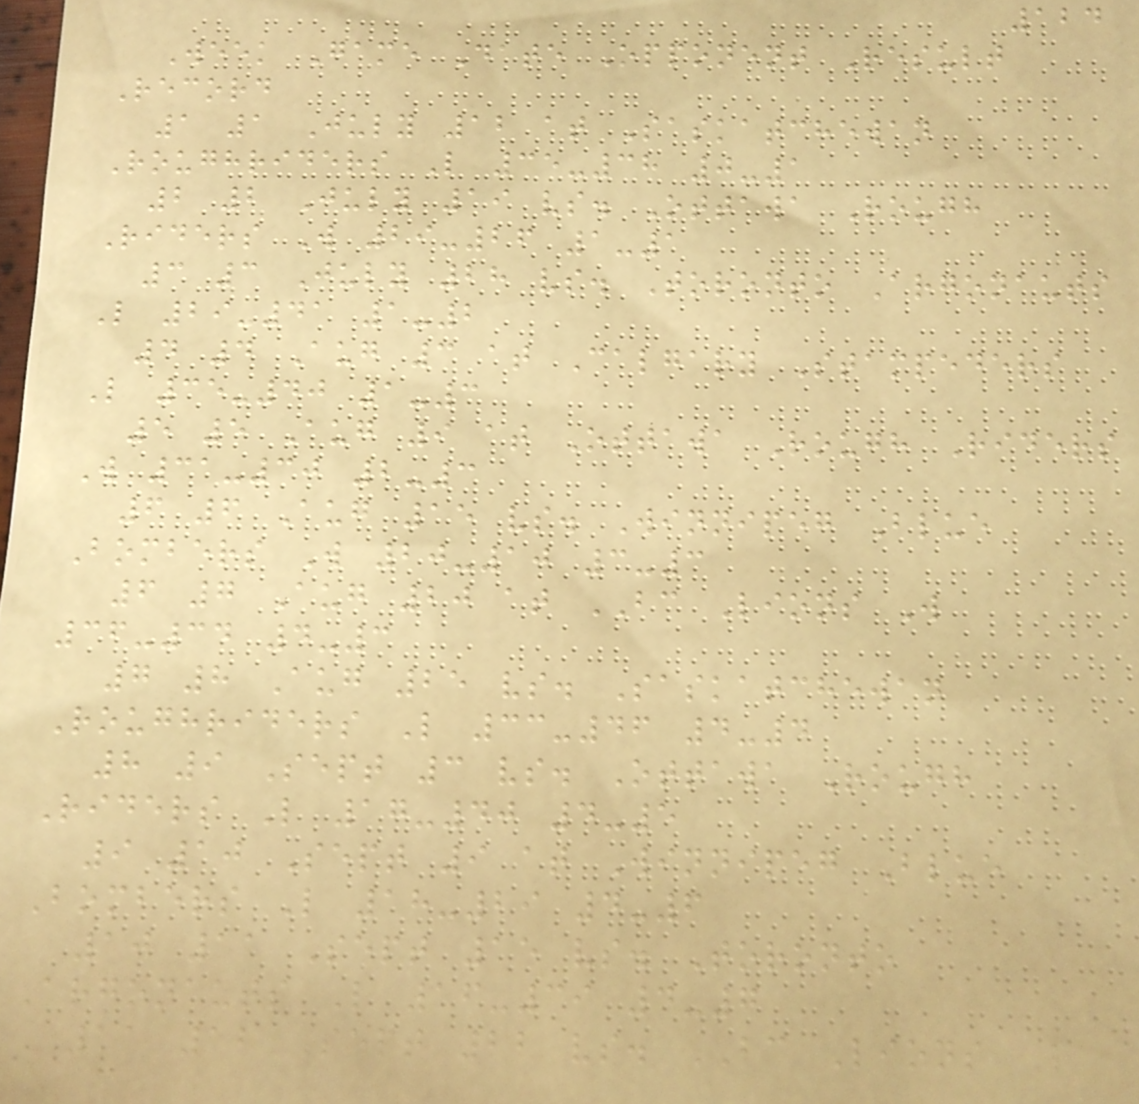124
Week Game Date Opponent Result
Record
1 1 July 12 at Saskatchewan
Roughriders L 35-38 0-1
2 2 July 19 vs. Ottawa Rough
Riders W 29-26 1-1
3 3 July 28 vs. Toronto Argonauts
L 29-41 1-2
4 4 Aug 3 at Calgary Stampeders
L 35-40 1-3
5 5 Aug 9 at Ottawa Rough Riders
W 31-30 2-3
6 6 Aug 15 vs. Winnipeg Blue
Bombers W 20-10 3-3
6 7 Aug 20 at BC Lions W
36-34 4-3
7 8 Aug 25 vs. Saskatchewan
Roughriders L 33-46 4-4
8 9 Sept 3 vs. Ottawa Rough
Riders L 17-40 4-5
9 10 Sept 9 at Winnipeg Blue
Bombers L 18-29 4-6
10 11 Sept 15 vs. Toronto
Argonauts L 16-39 4-7
11 12 Sept 22 vs. BC Lions L
